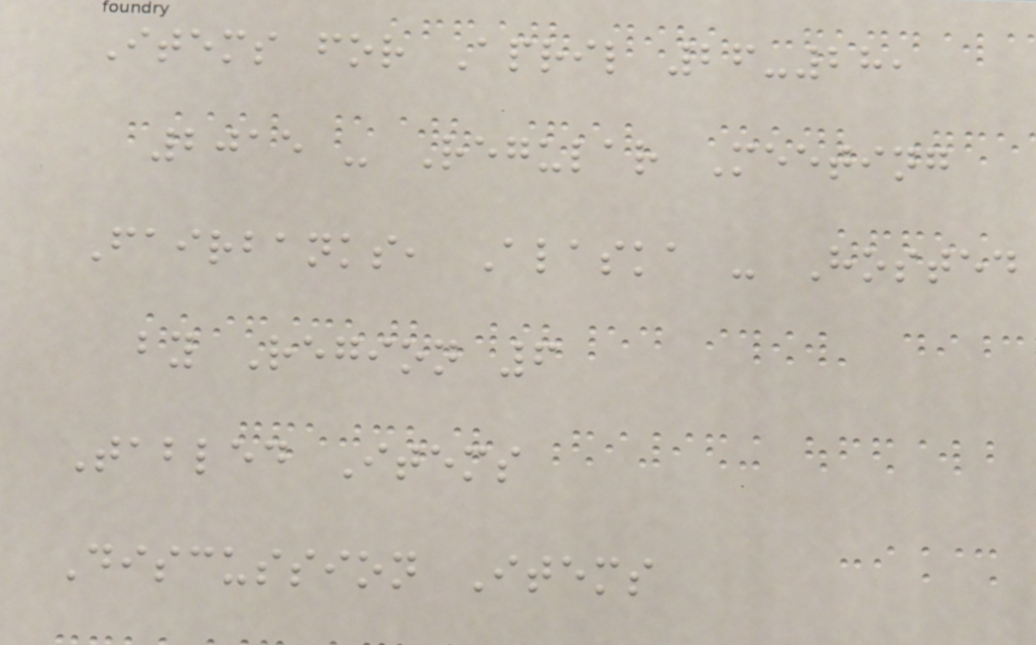Items for April 26-28,
2015 - Regular Meeting
Fairbanks, Alaska - Hosted
by Region 6
Tabled Items
Discussion Items
